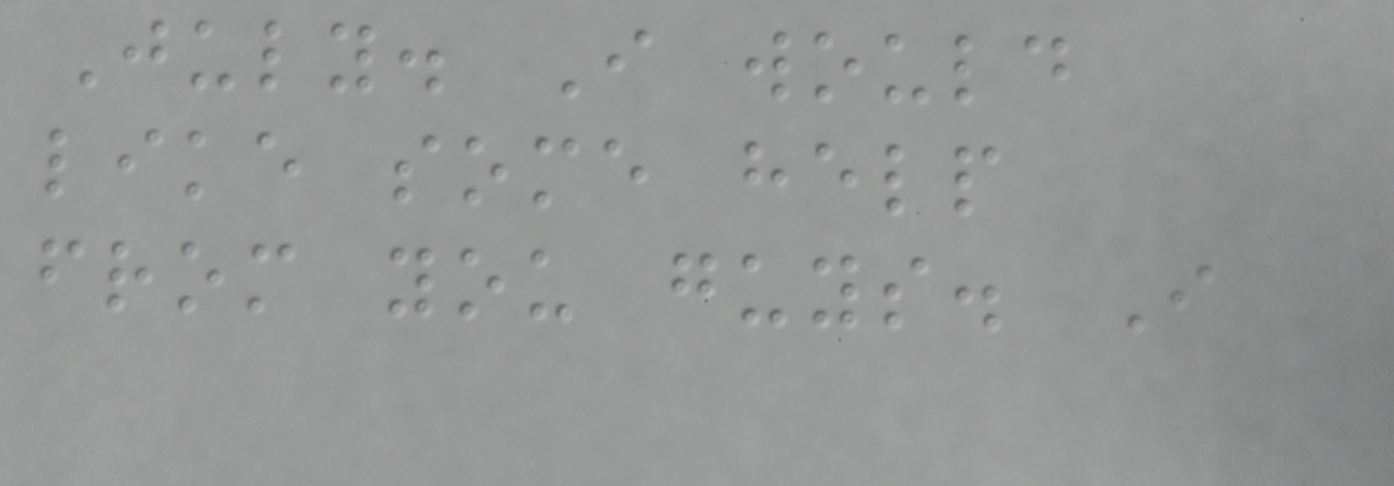July. I would
like some help
from you guys. I
